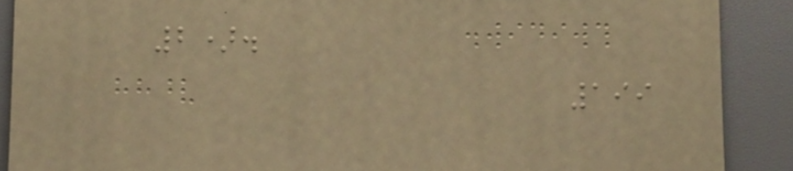2).
199
